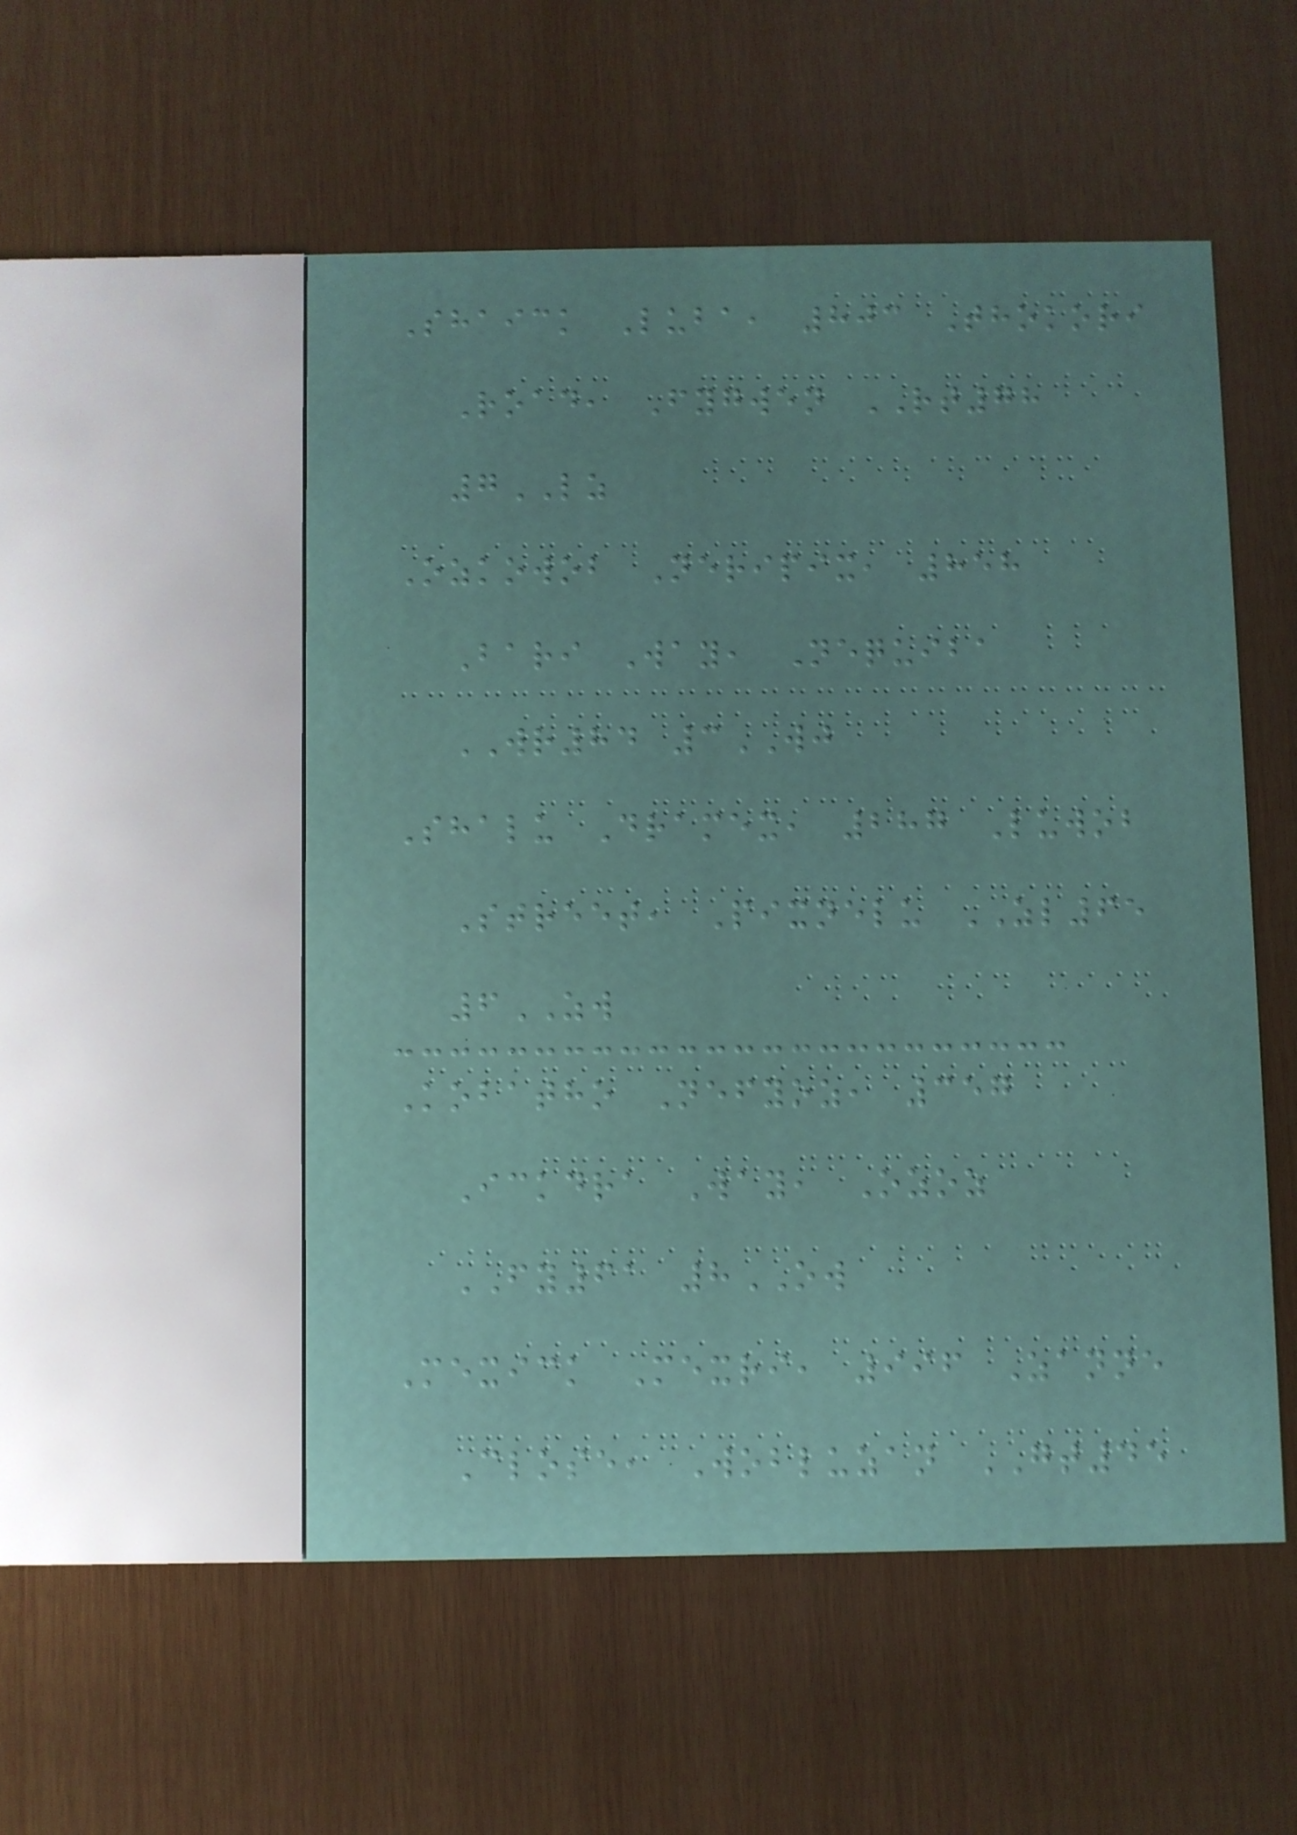Shaick Luba, 803 Thokori
Road, Fygwen RT78
7LZ
Ozkowob Neripix, 858
Bari Way, Nequiba
WR84 3WJ
Shalu Dramex, 287 Luwob
Street, Pixnelu ZL65
6ZW
Kobatho Nefyoz, 357
Ickdra Way, Ozoz
FY61 8OW
Mexick Mexri, 996 Zanne
Close, Wobluzan GT45
